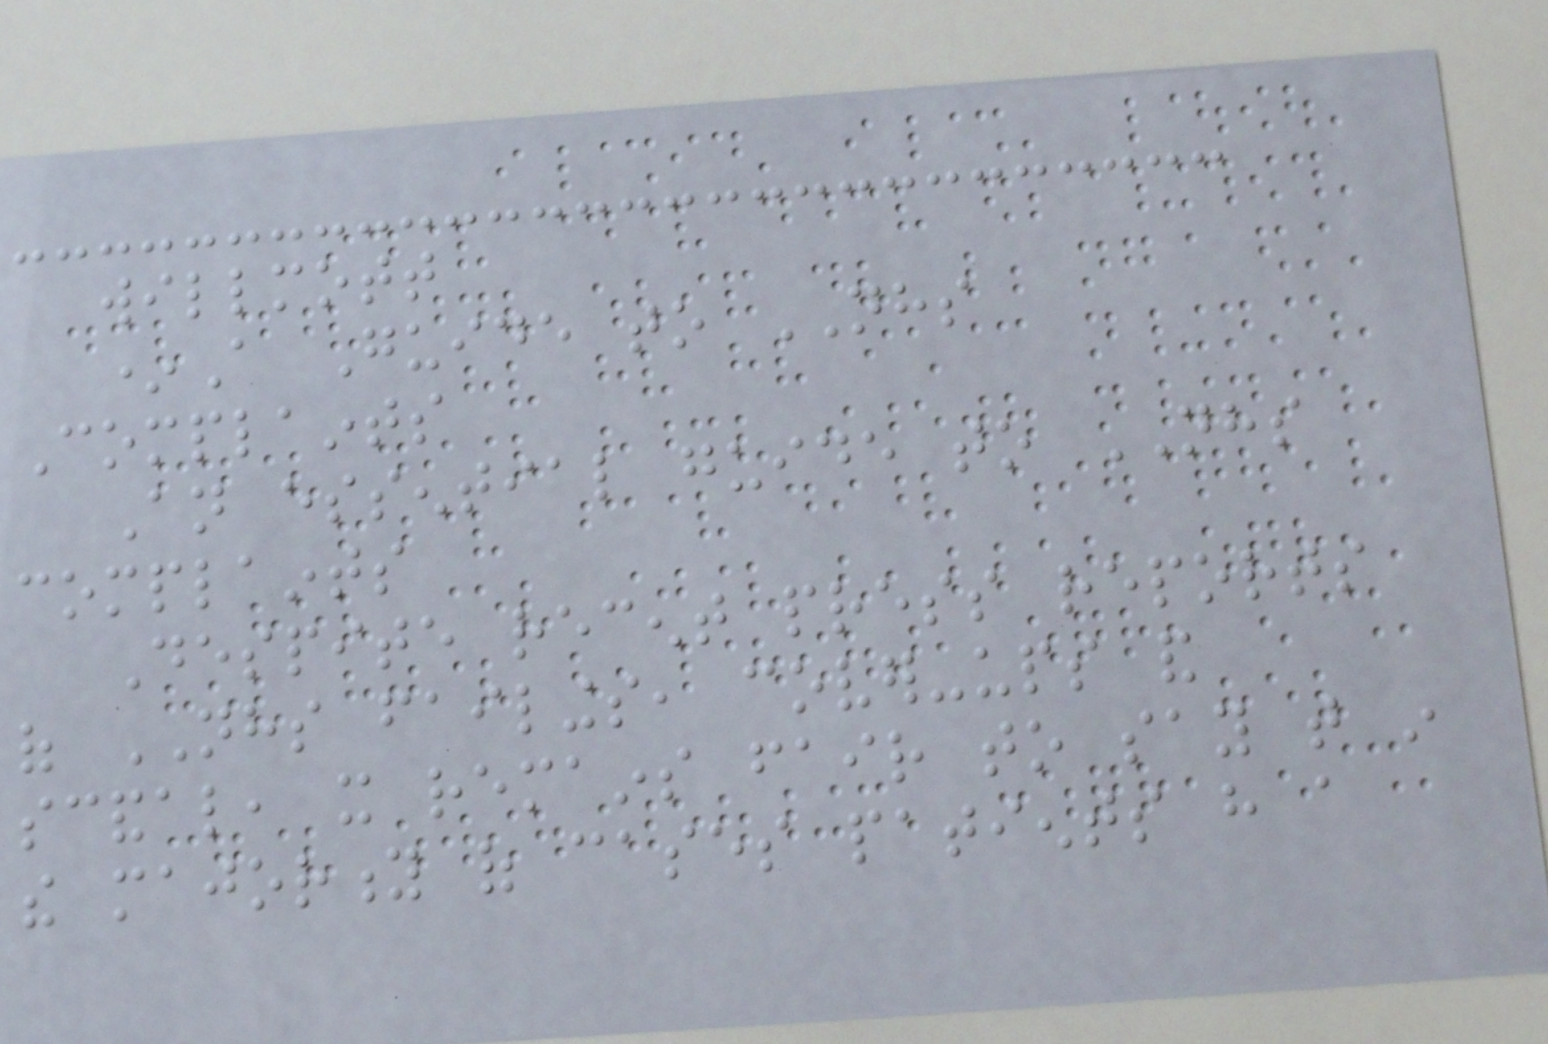willmott
*A Guide to NHS
Complaints
An essential guide to NHS
complaints
Despite recent press reports
of NHS failings, cover-ups and
scandal, it remains fair to say that in
the majority of cases patients have a
